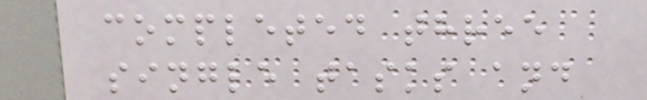completed three
single tasks and
